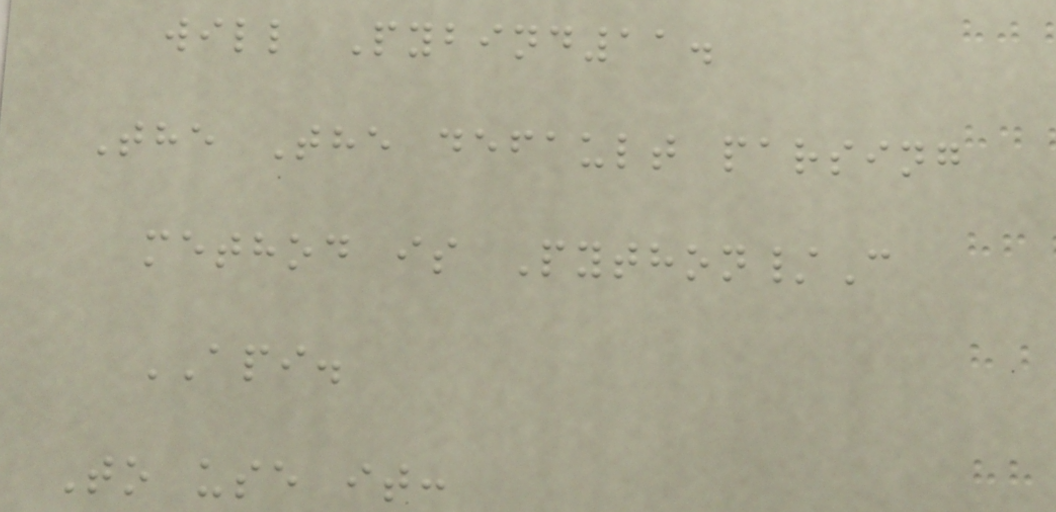will Pybind11.
The The default parsing
method is Python/C
API.
To use it:
